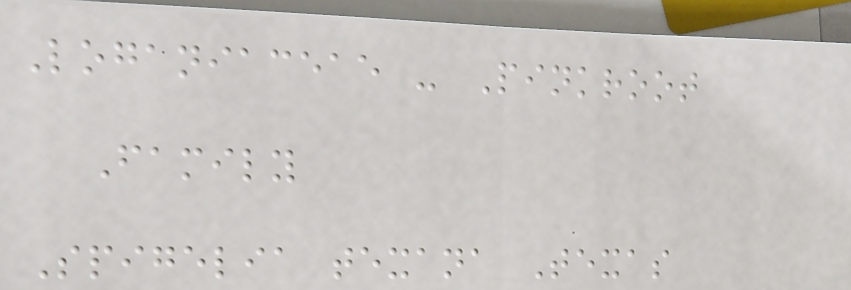Loganiaceae - Pinkroot
Family
Spigelia texana Texas
